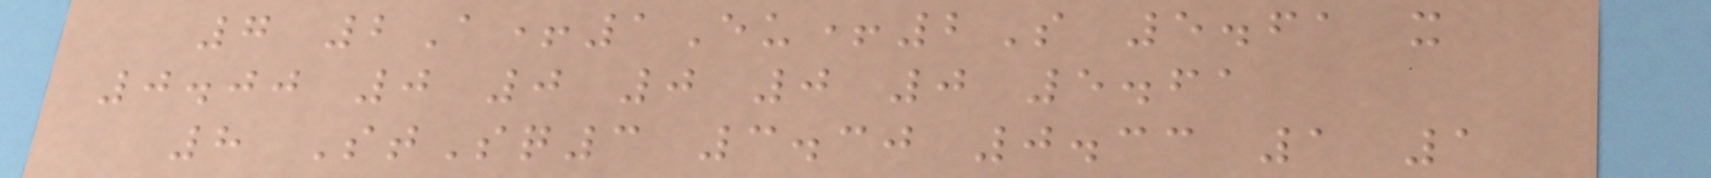7 2A+1Eu+2S 5.61 x
0.00 0 0 0 0 0 5.61
8 StSq3 3.30 0.33 1 1
